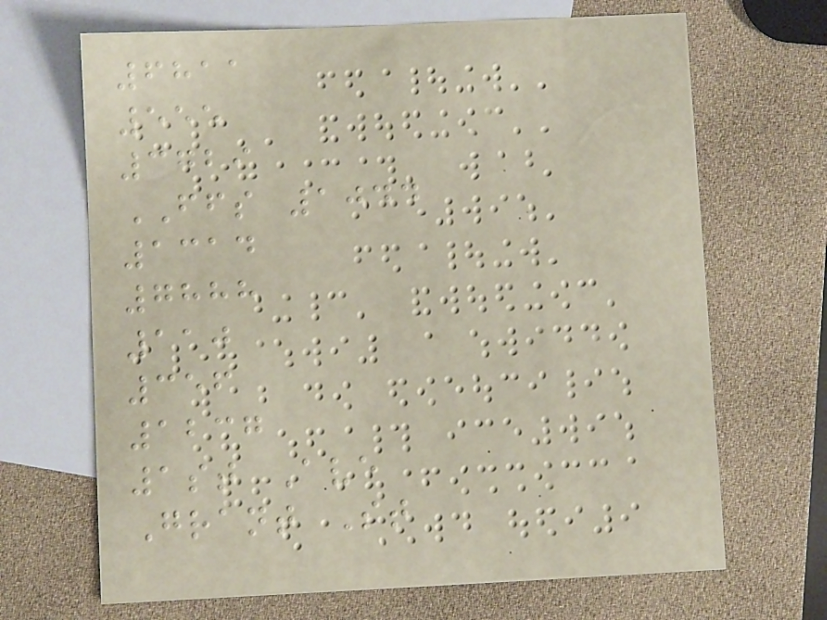6811
555
3729
FFS 1044
1314
7888
110
356
1237
1st Ave
Grant St
